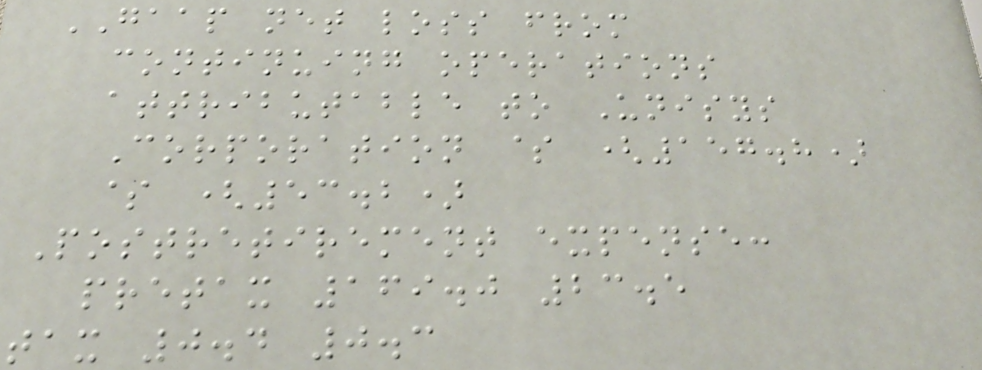GAAP net loss from
continuing operations
attributable to Unisys
Corporation $ (157.8)
$ (53.2)
Postretirement expense:
pretax 169.0 23.5
tax 0.4 0.3
